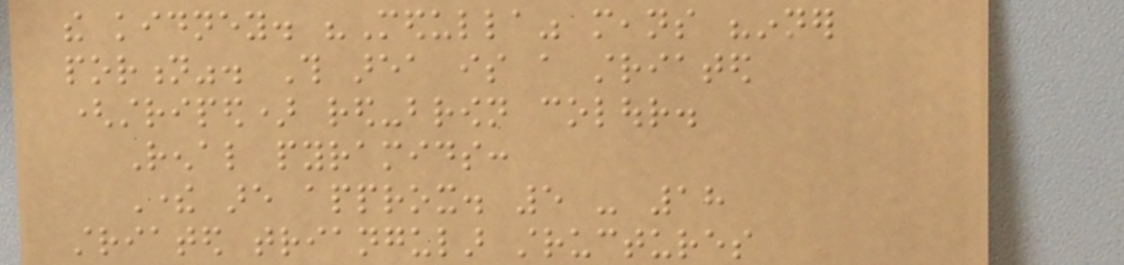the kidney. "Medulla" means "inner
portion". This area is a striated
(striped) red-brown colour.
Renal pyramids:
There are approx. 5 - 18
striated triangular structures
